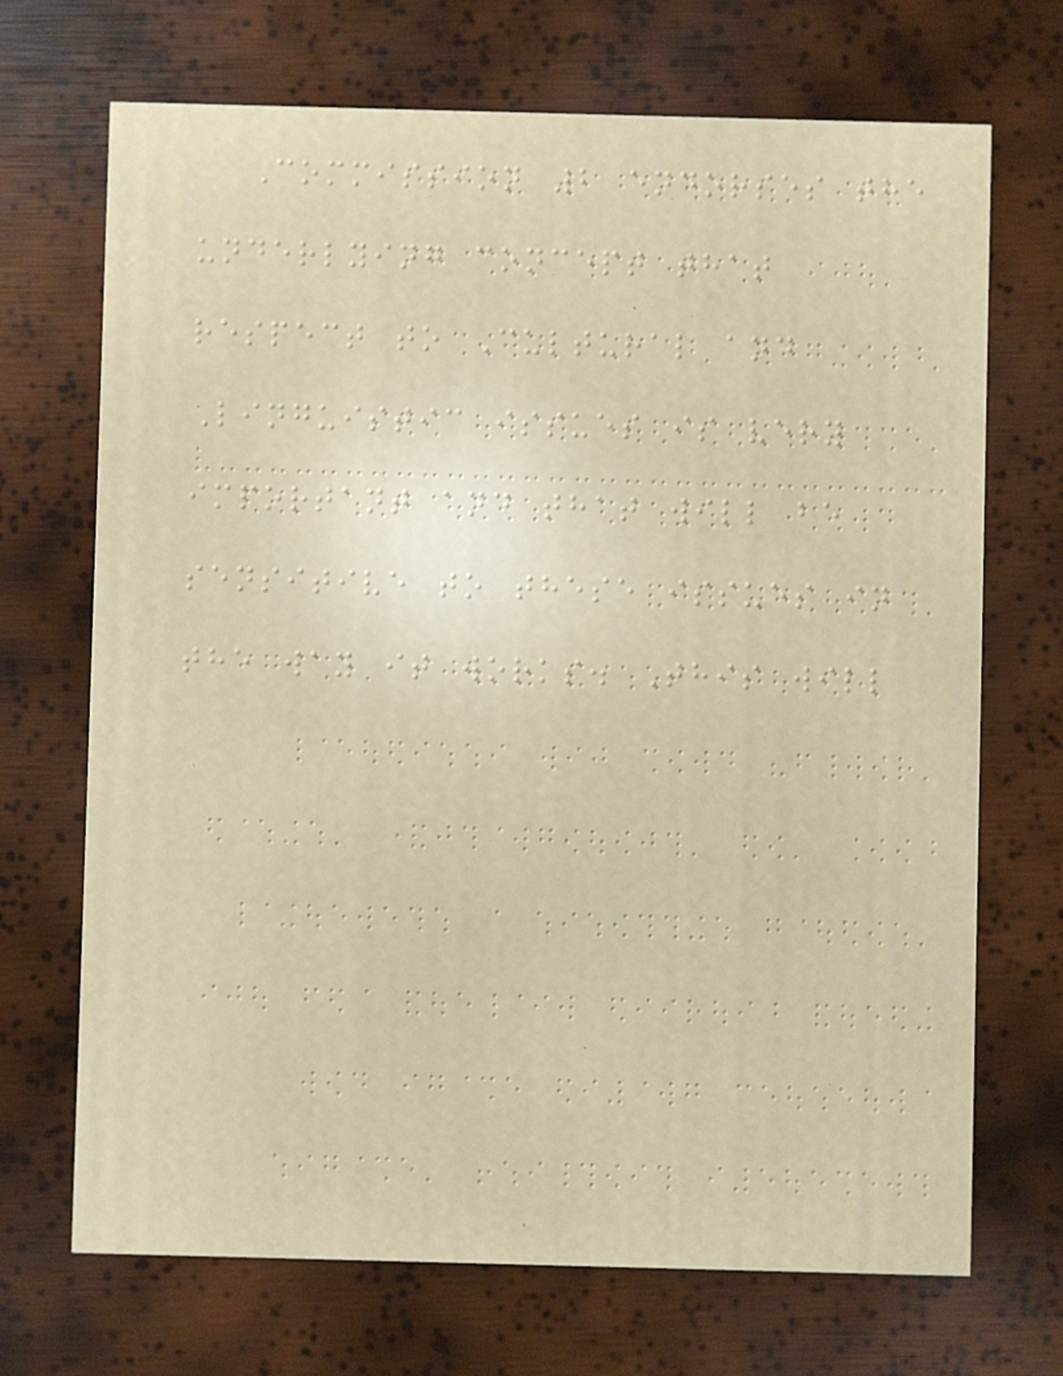Commission 2 endorses the
underlying concept that
respect to Cultural and
Linguistic issues is very
important and that will be
sensitive to these issues in
the way it works. This will
